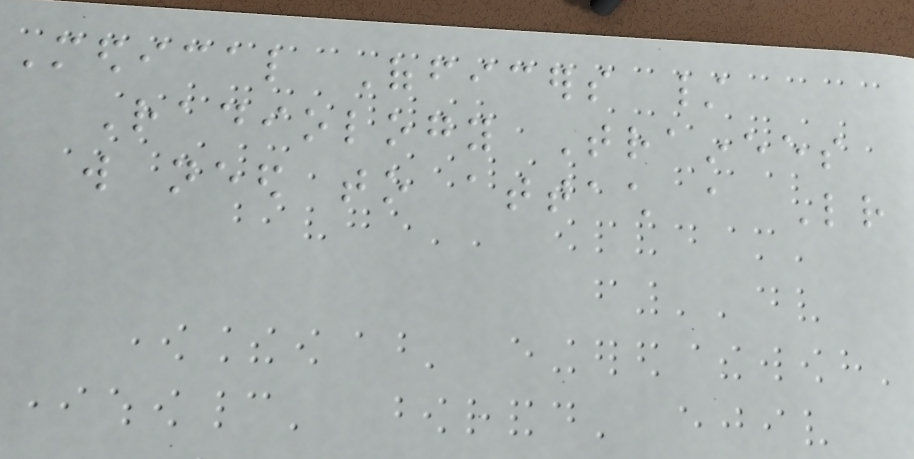Medical Officers /
Radiology Trainees
will need to attach a Letter
